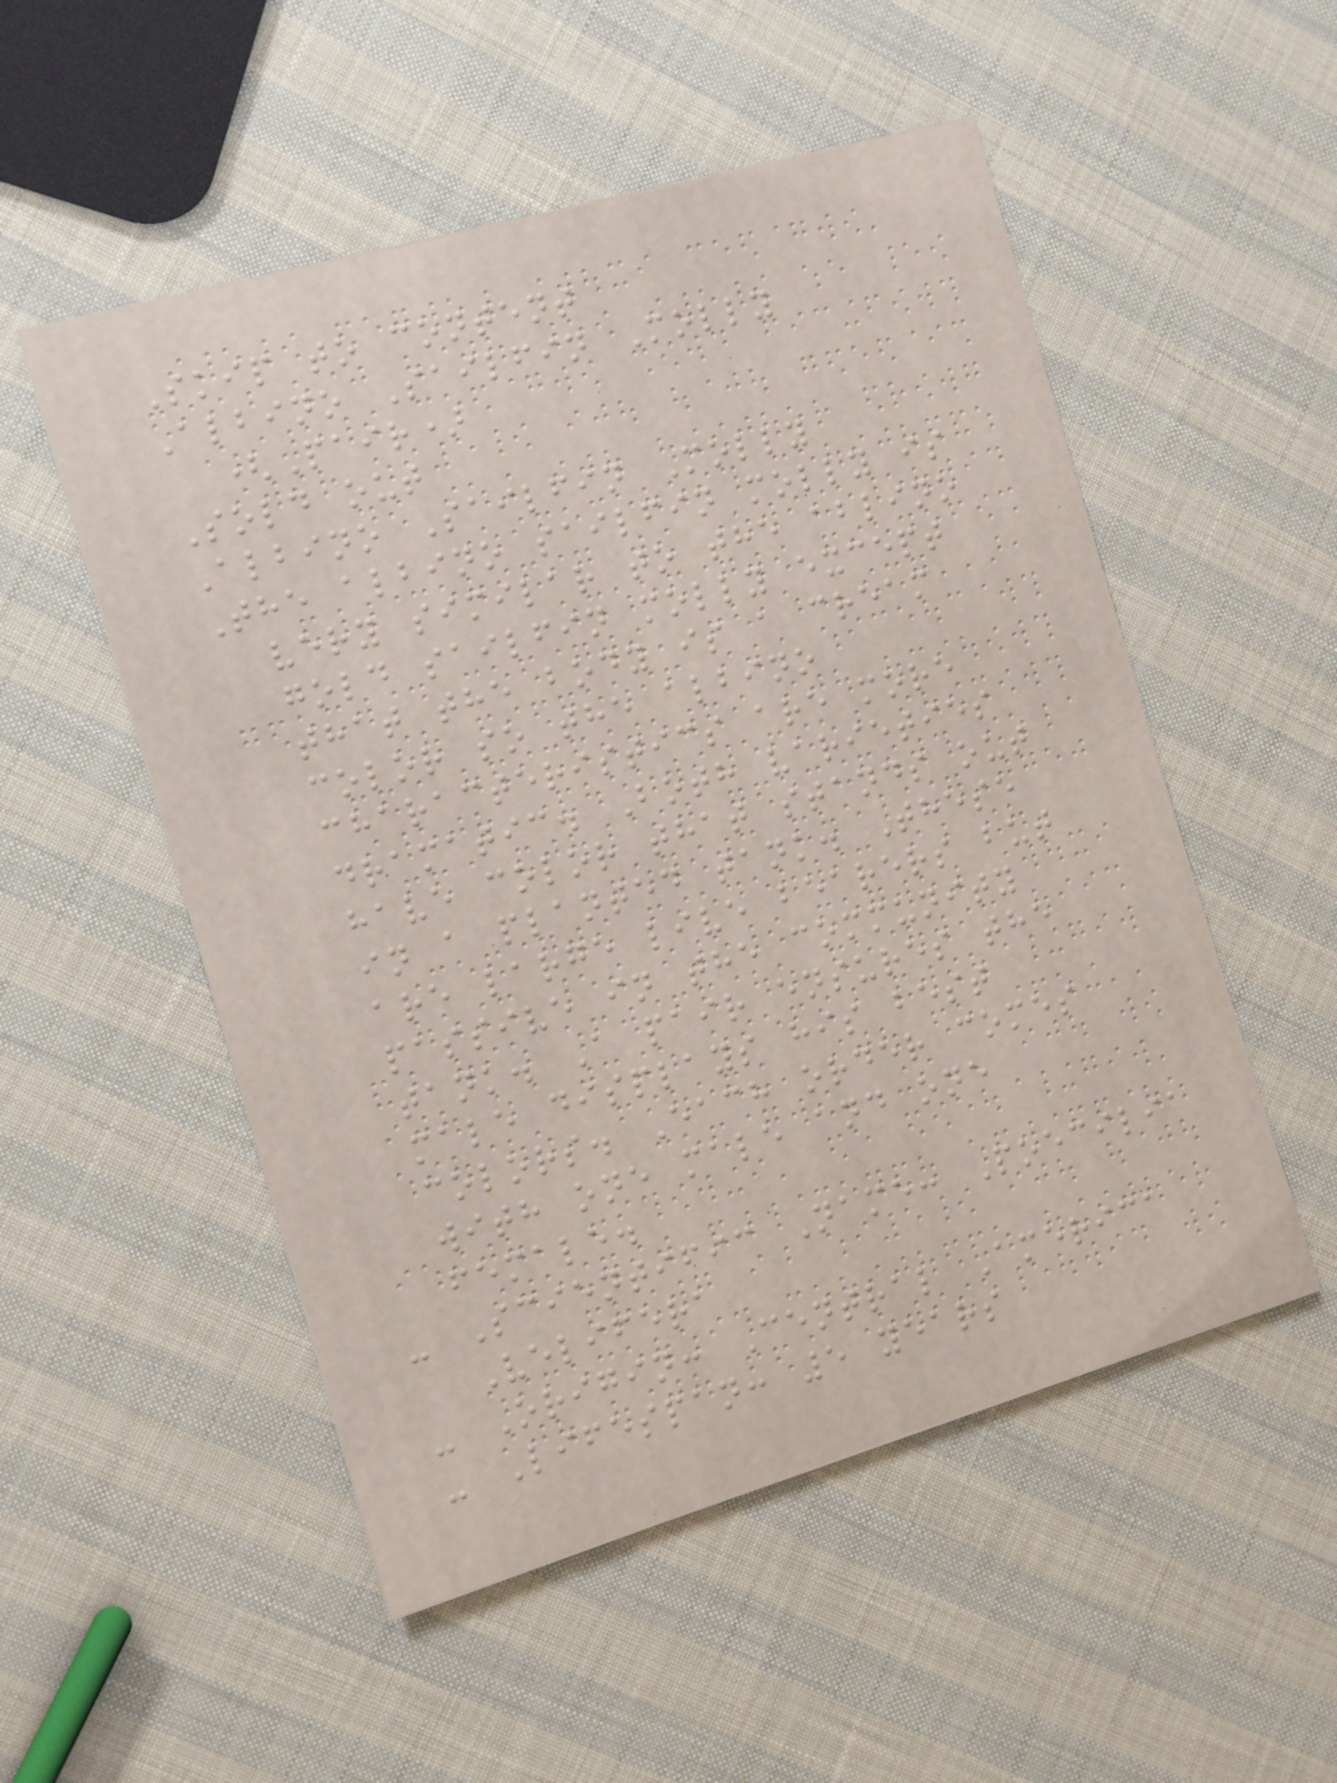Skip to content
Albino Sailfin Molly
(Pair)
Sold out
Albino Sailfin Molly
The albino sailfin molly is
very similar to the ablino
gold sailfin molly except
that the body is a cream
color so the albino
characteristics are more
dramatic. Both varieties
have color that stands out
in a planted tank. These
are large live bearers but
passive in the community
tank. A pair ensures the
male displays his best
colors. Each order comes
with one male and one
female.
- Scientific Name: Poecilia
Velifera
- Origin: Central America
- Lifespan: 5 years
